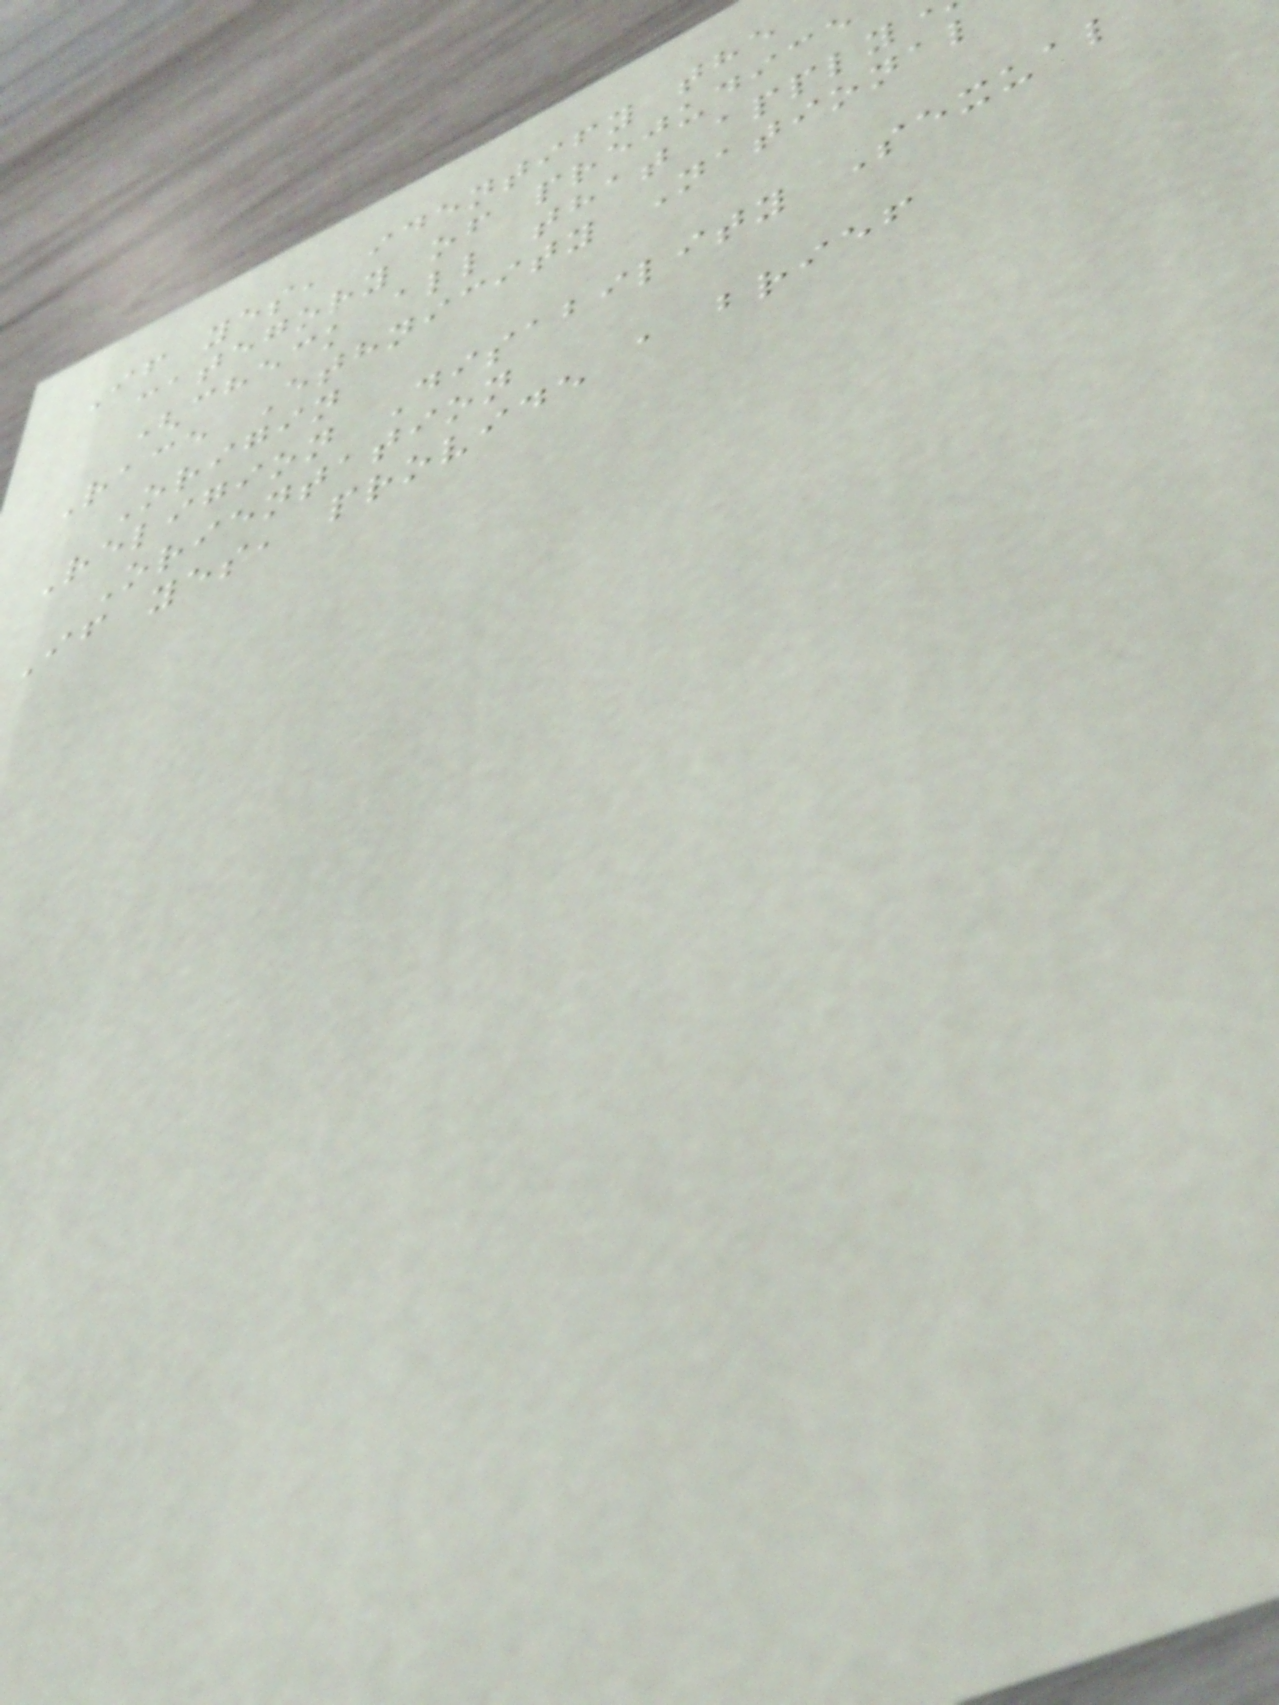If yes, identify the
category of prejudice
(check all that apply
Race Ethnicity National
Origin
Religion Disability Sexual
Orientation
If yes, provide a brief
